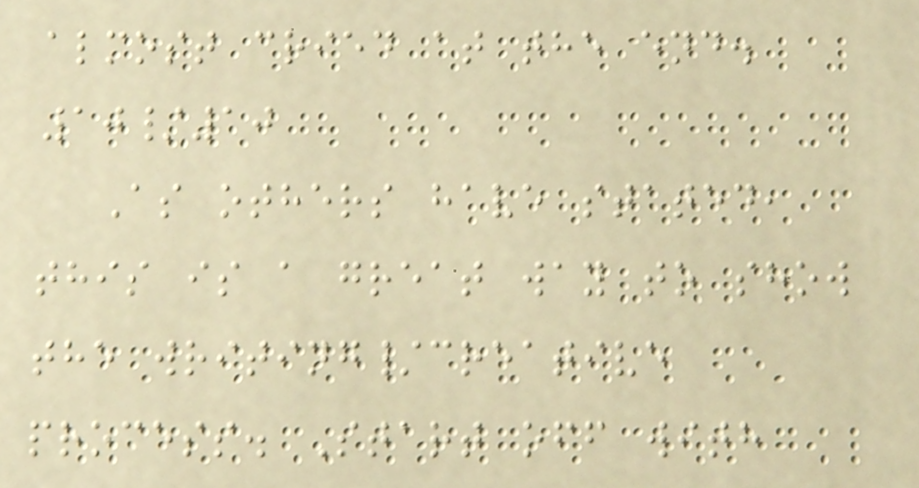almost cried at the end.
10/10
As others have stated,
this is a great way to show
the writing/creative
process. Start off with
